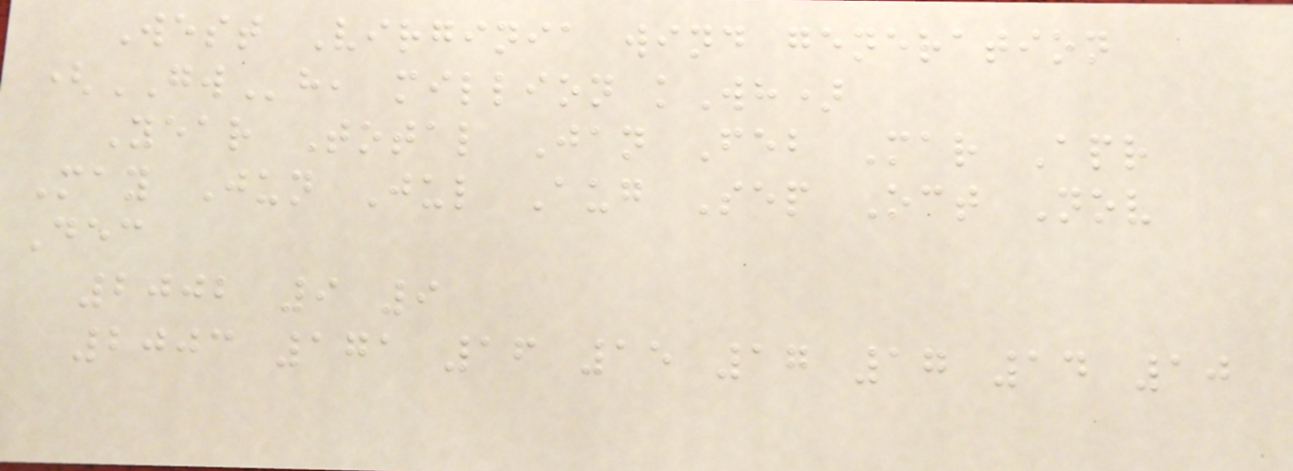West Virginia wind generation
(GWh, million kWh)
Year Total Jan Feb Mar Apr
May Jun Jul Aug Sep Oct Nov
Dec
2002 9 9
2003 171 16 15 17 17 14 10
